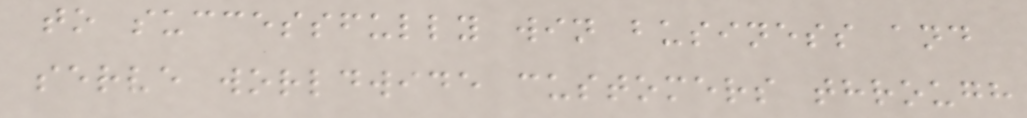to successfully win business and
serve worldwide customers through
